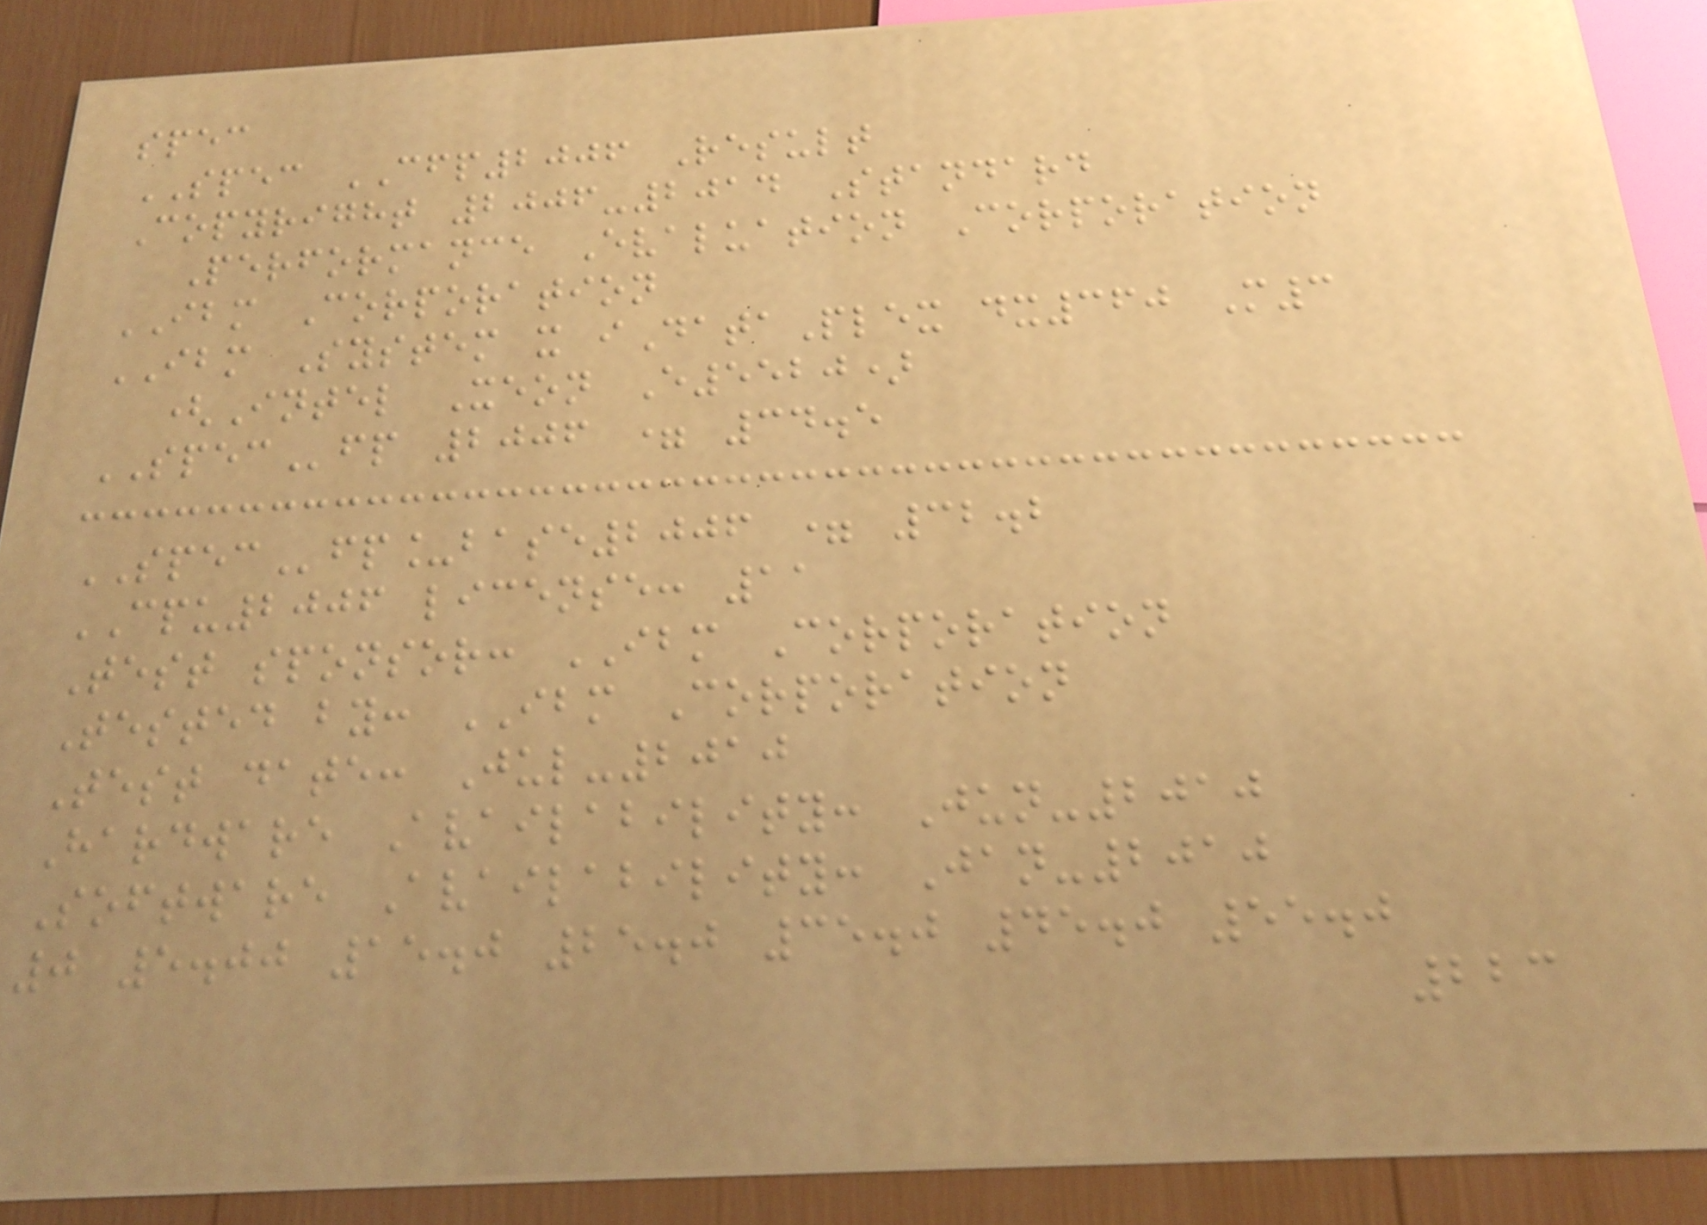spec
SPEC CFP2006 Result
Copyright 2006-2014 Standard
Performance Evaluation Corporation
IBM Corporation
IBM System x iDataPlex dx360 M3
(Intel Xeon E5520)
SPECfp 2006 = 34.5
SPECfp_base2006 = 32.2
CPU2006 license: 11
Test sponsor: IBM Corporation
Tested by: IBM Corporation
Test date: Jul-2010
Hardware Availability: Jun-2010
Software Availability: Jan-2010
0 5.00 15.0 25.0 35.0 45.0 55.0
223
